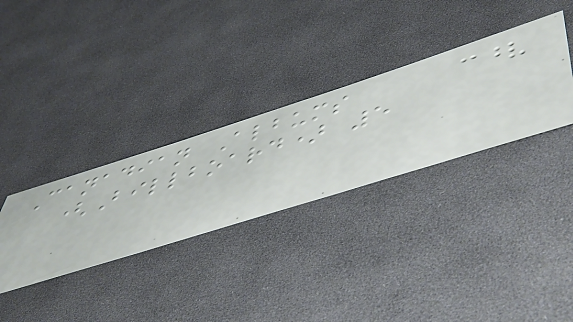Canadian Albums
(Billboard) 5
